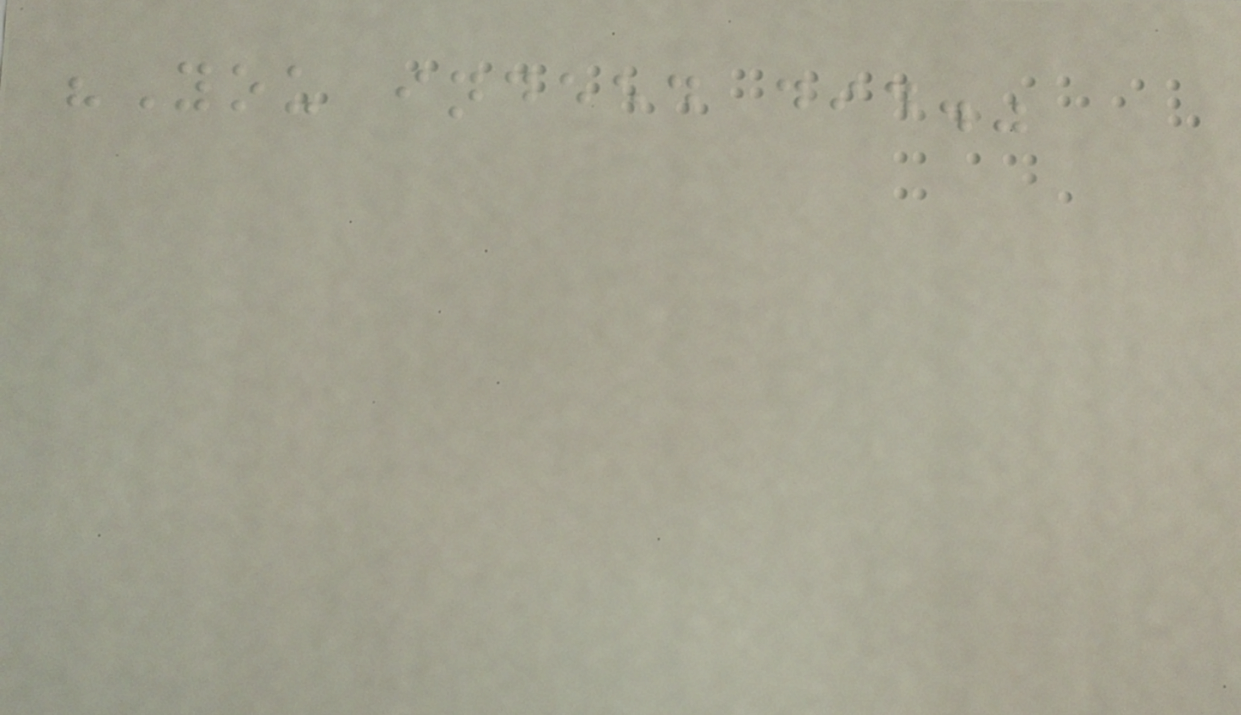"You indeed did."
